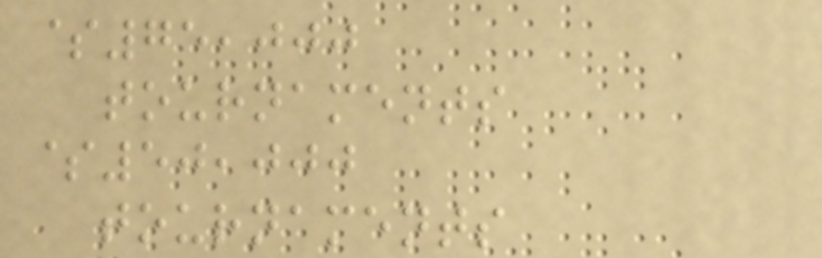$75,000
tournaments
$50,000
tournaments
